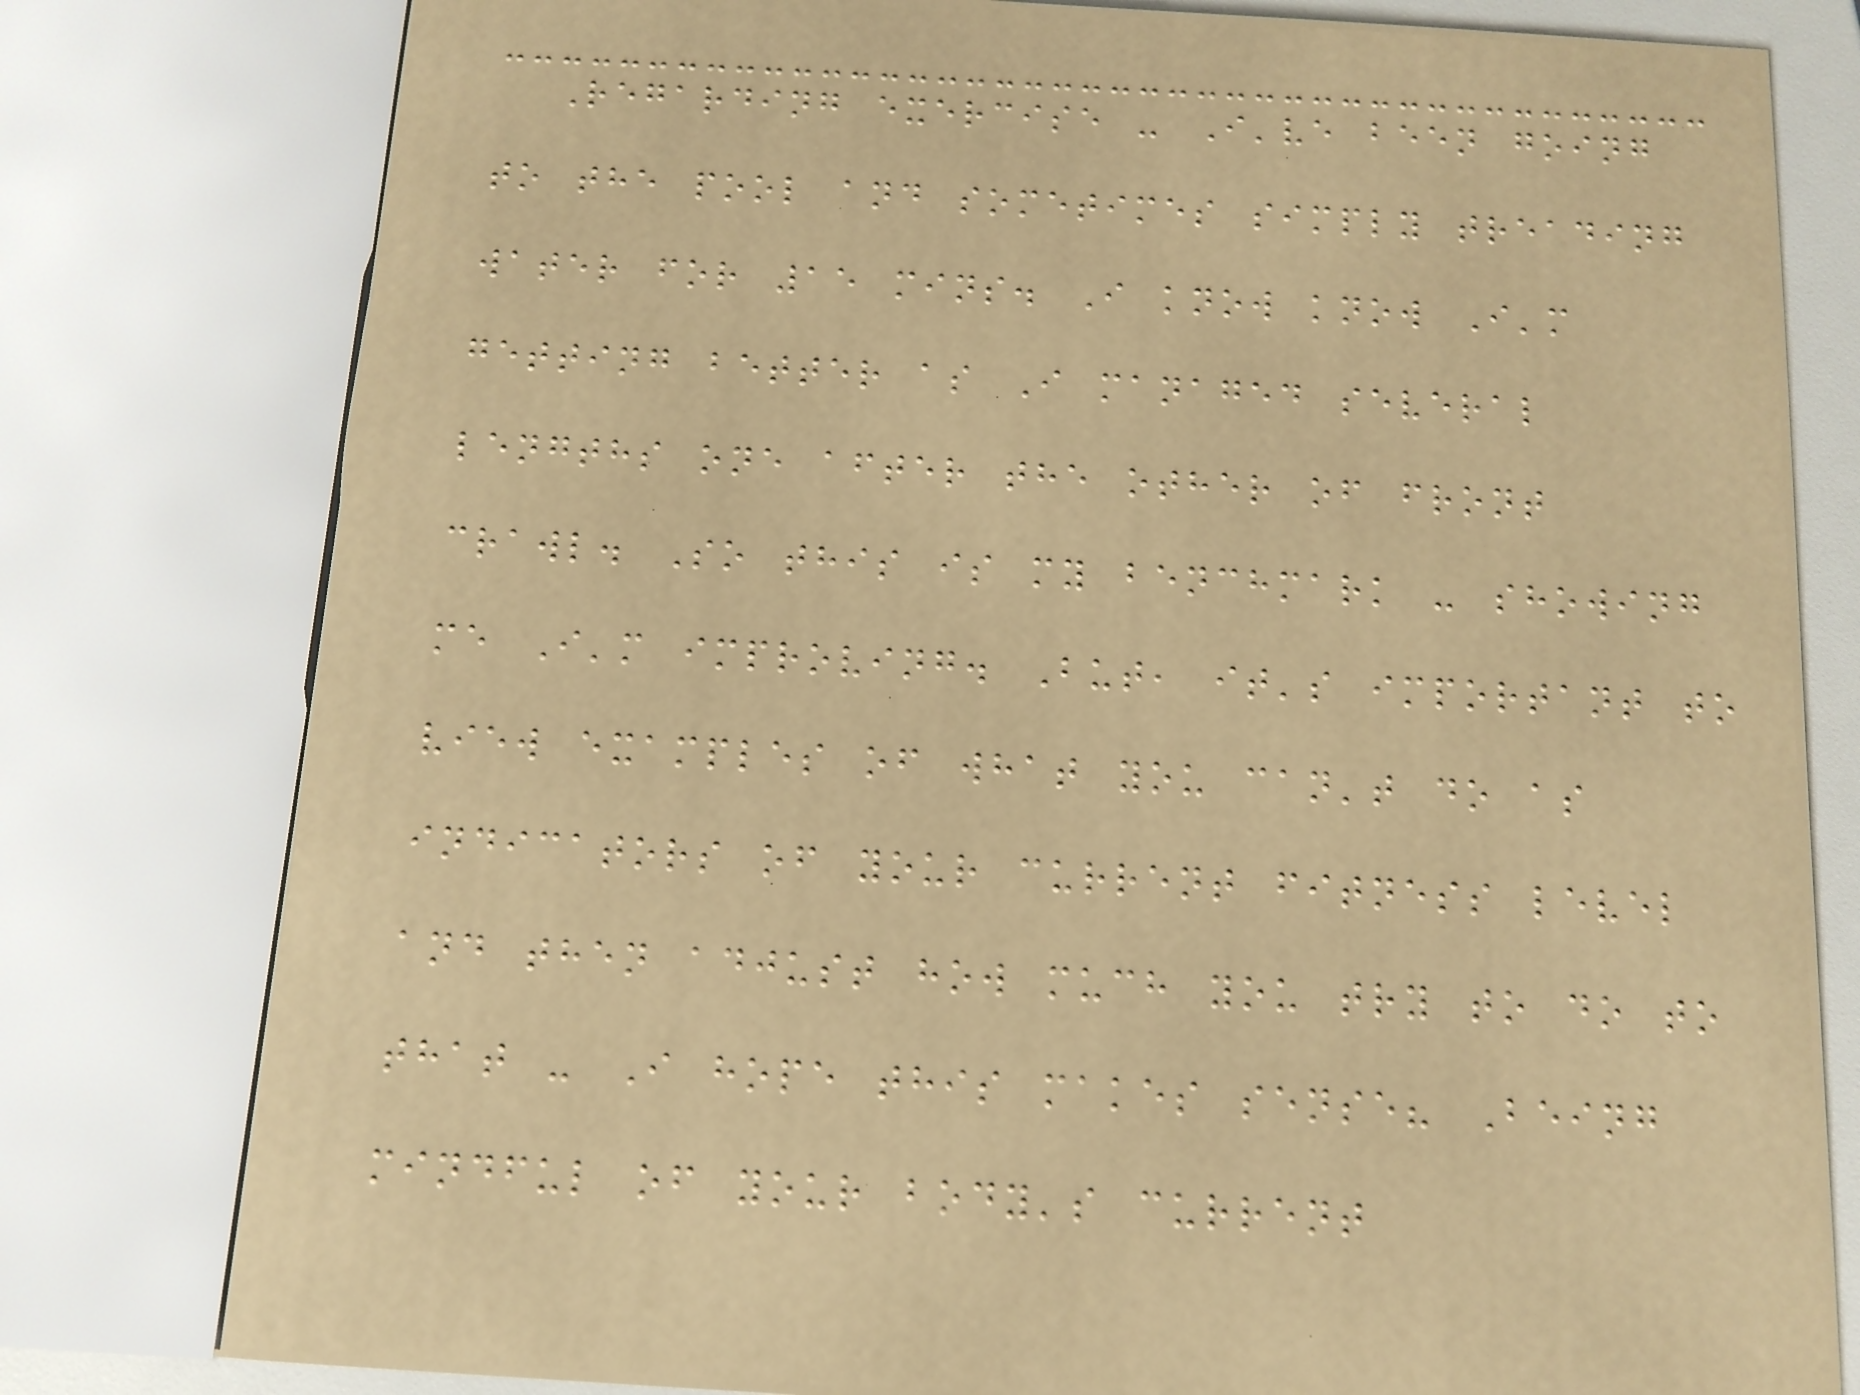Regarding exercise - I've been going
to the pool and sometimes simply treading
water for 15 mins. I know know I'm
getting better as I managed several
lengths one after the other of front
crawl. So this is my benchmark - showing
me I'm improving. But, it's important to
view examples of what you can't do as
indicators of your current fitness level
and then adjust how much you try to do to
that - I hope this makes sense? Being
mindful of your body's current
